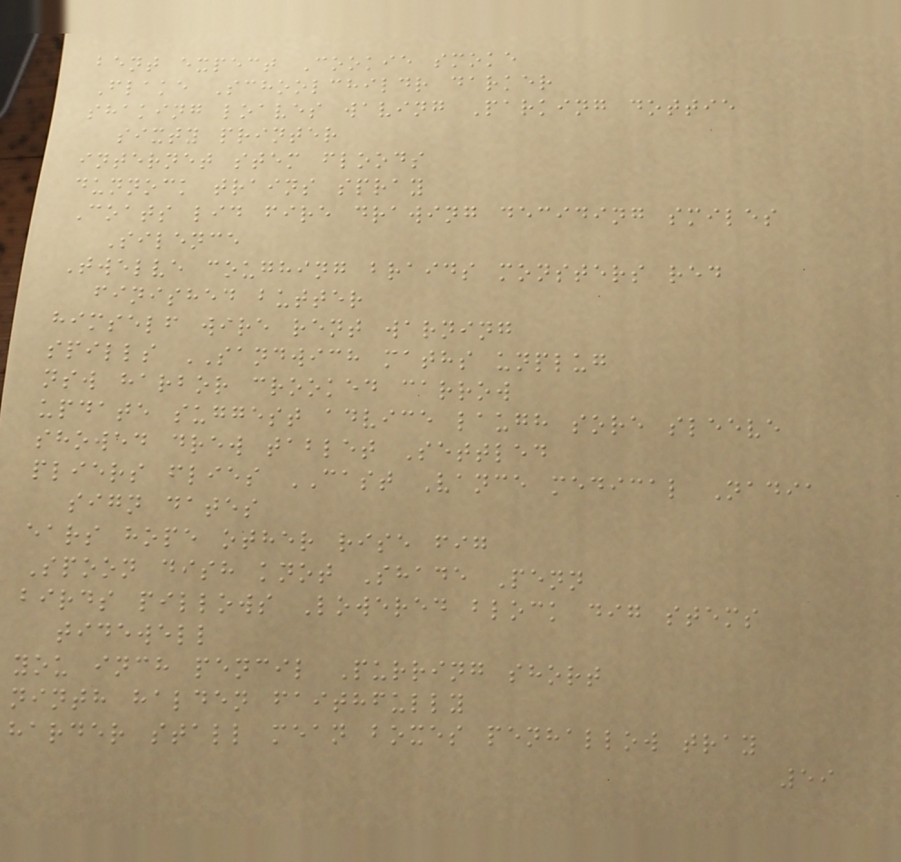bent expect Cookie smoke
Flake Schoolchildr darker
shaking loaves waving Parking dottie
sixty printer
internet stem floods
dunnock trains spray
Coats lid fire drawing deciding smiles
Silence
Twelve coughing braids monsters red
finished butter
himself wire rent warning
spills SANDWICH maths unplug
nsw harbor crooked carrow
update suggest advice laugh sore sleeve
showed drew tablet Settled
pliers flies CAST Vance medical Nadia
sign dates
ears hope other rise fig
Spoon dish knot Shade Penn
birds pillows Lowered block dig stems
tidewell
you inch pencil Purring short
ninth halden faithfully
harder stall mean boxes penhallow tray
59
